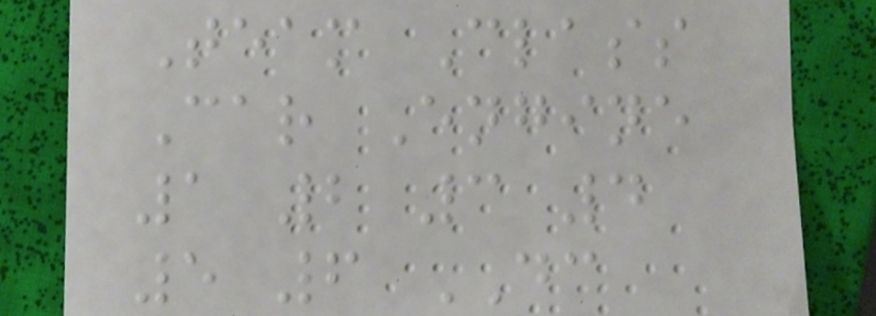Team Class
Car Engine
1 2 3 4
5 6 DC
